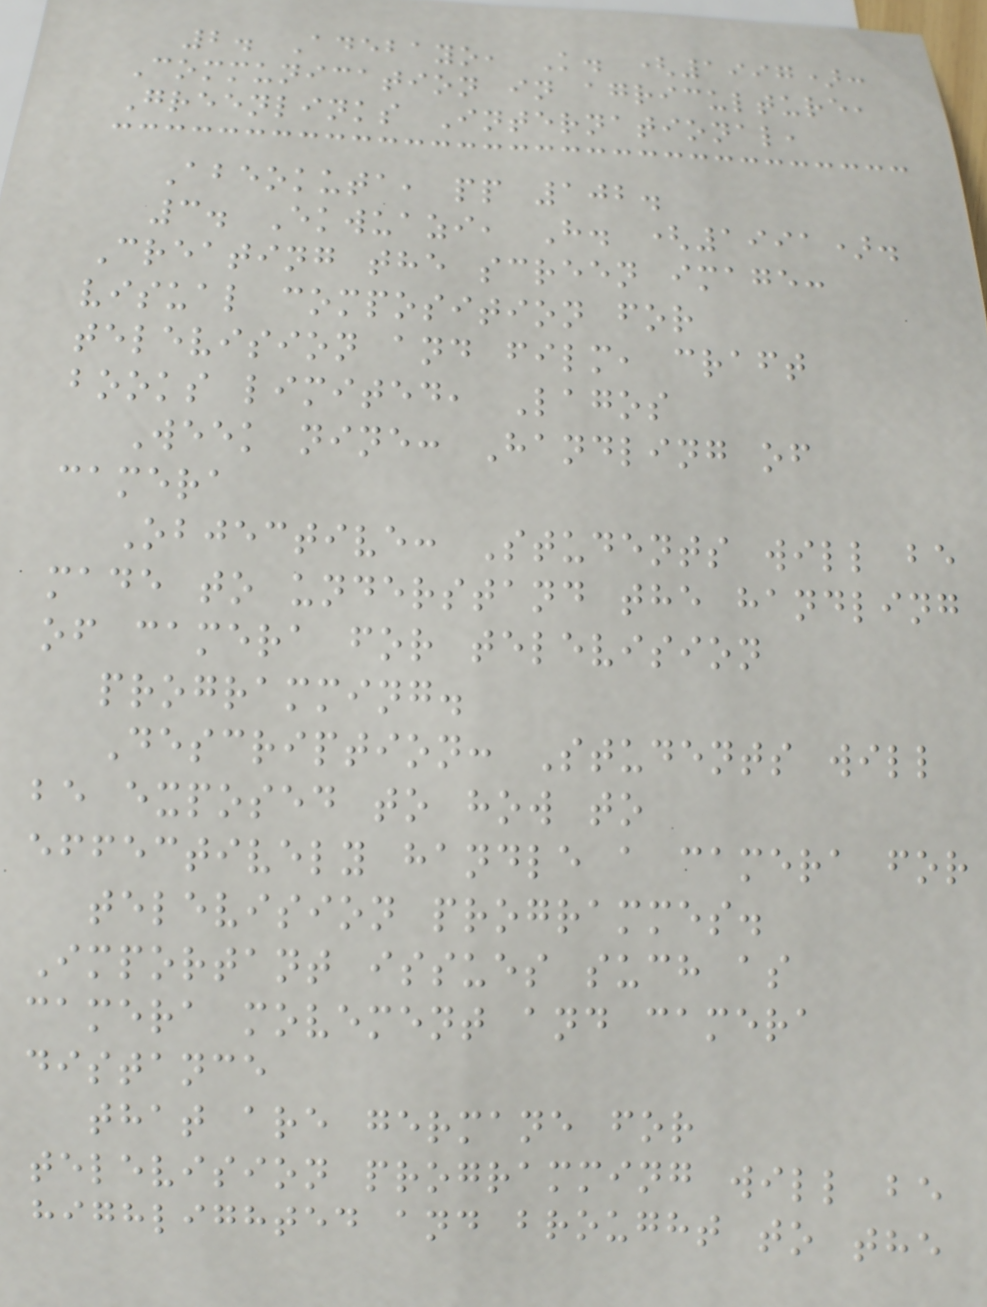2. Adebayo, K. (1997):
Communication in agriculture,
Greenlinks International,
Abeokuta, pp 102.
3. Ekwuazi, H. (1991).
Creating the screen image:
visual composition for
television and film, craft
books limited, Lagos
Week nine: Handling of
camera
Objective: Students will be
made to understand the handling
of camera for television
programming.
Description: Students will
be exposed to how to
effectively handle a camera for
television programmes.
Important issues such as
camera movement and camera
distance
that are germane for
television programming will be
highlighted and brought to the
